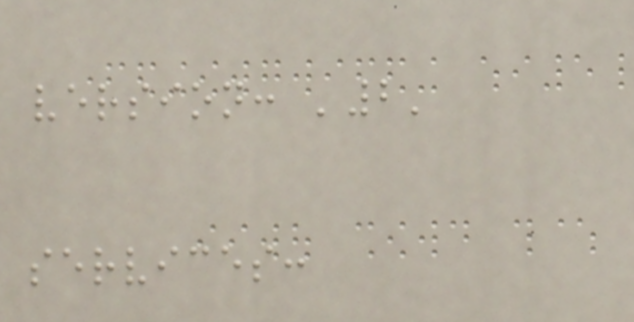version: '2'
services:
